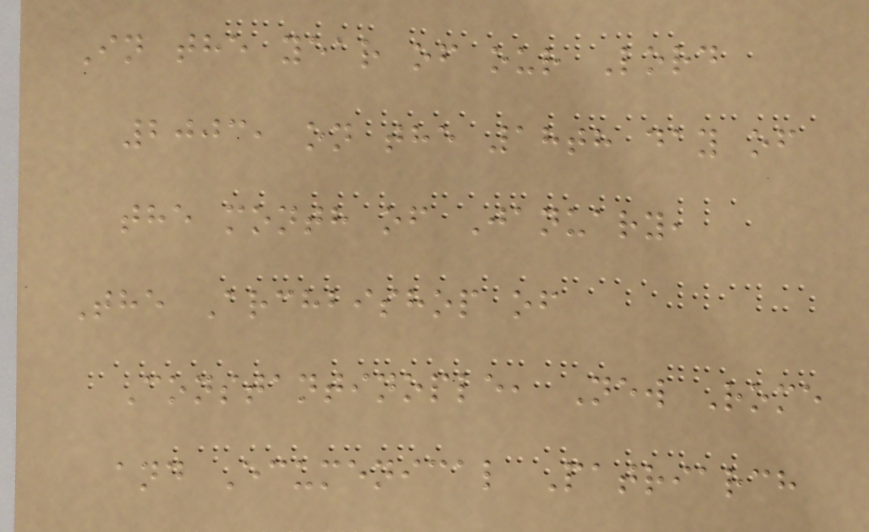In the year of our Lord
2003, on the 18th day of
the month of January,
The Archbishop of
Constantinople, New Rome
and Ecumenical Patriarch
